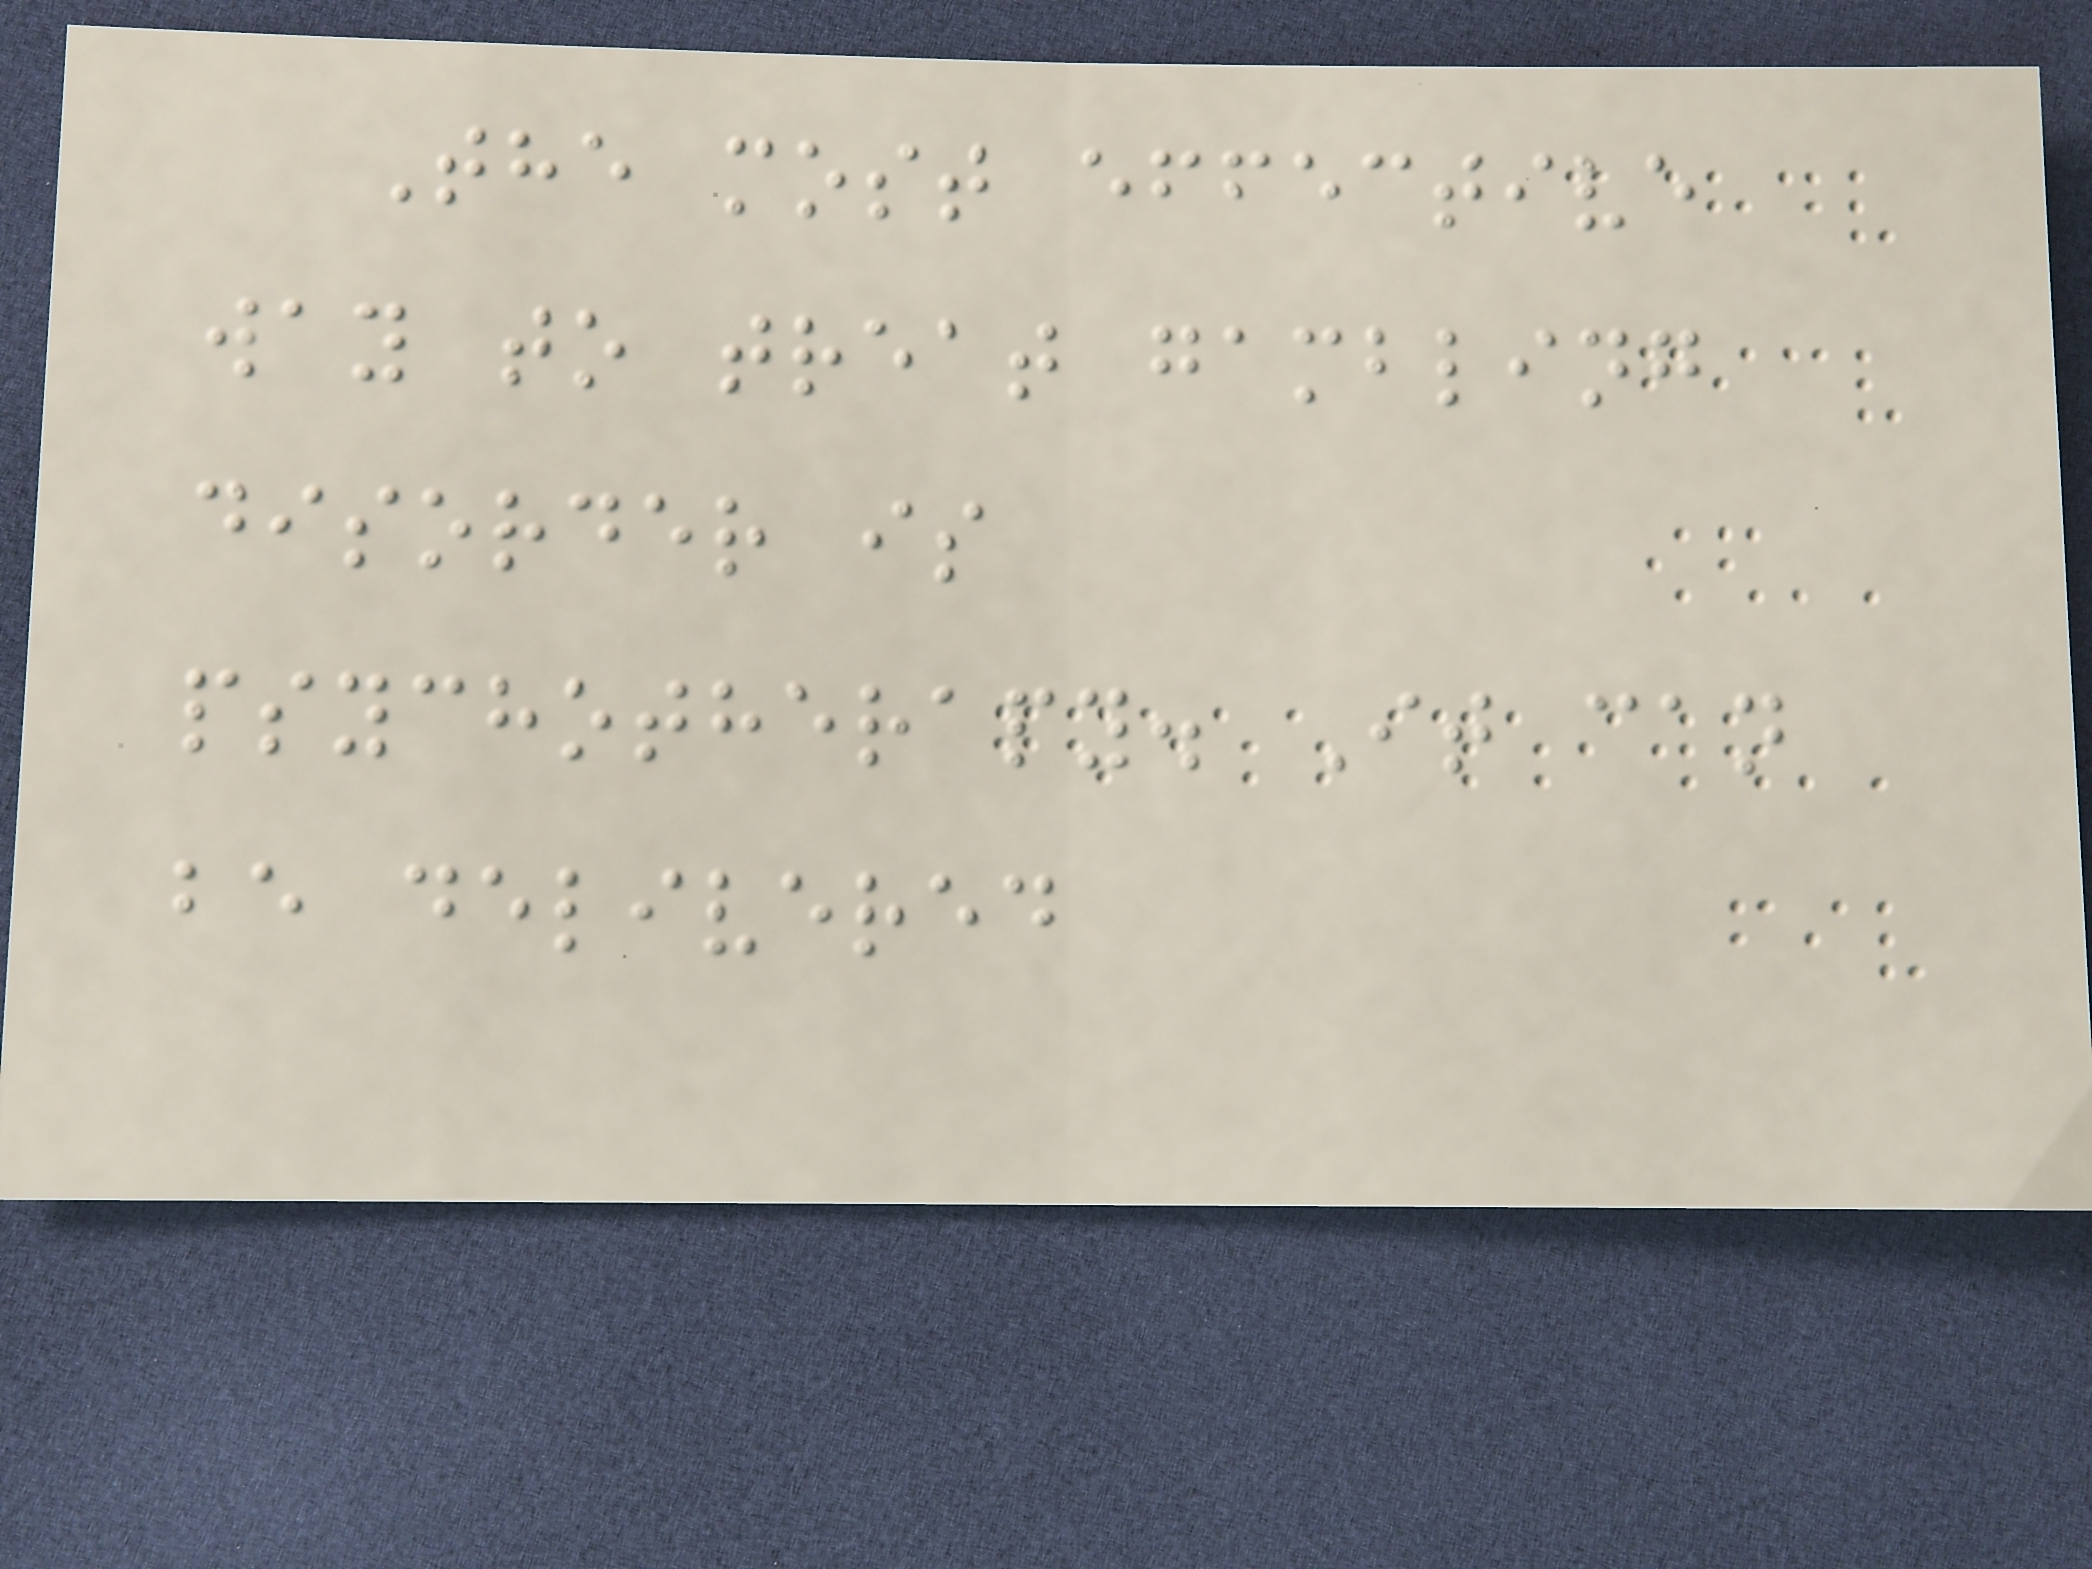The most effective
way to treat gambling
disorder is
psychotherapy. It can
be delivered
